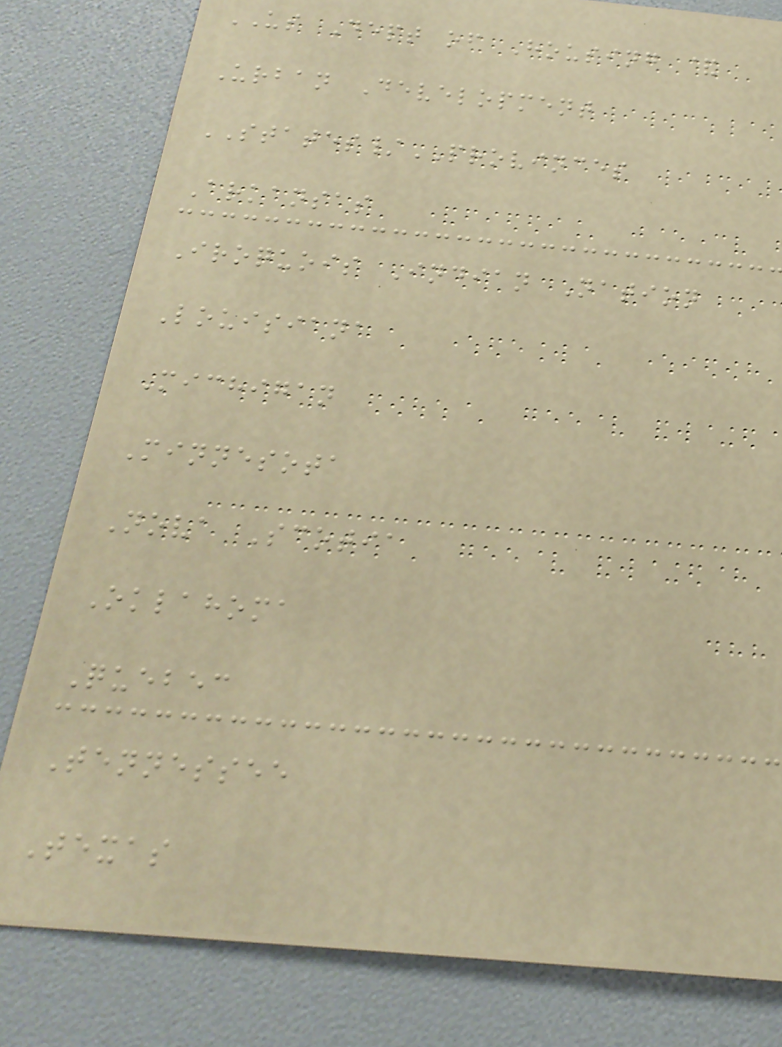US Dept of Housing &
Urban Development
STATES/PROVINCES
Arkansas
Iroquois Indian Nation
Louisiana
Michigan
Minnesota
Nova Scotia
Oklahoma
Quebec
Tennessee
Texas
